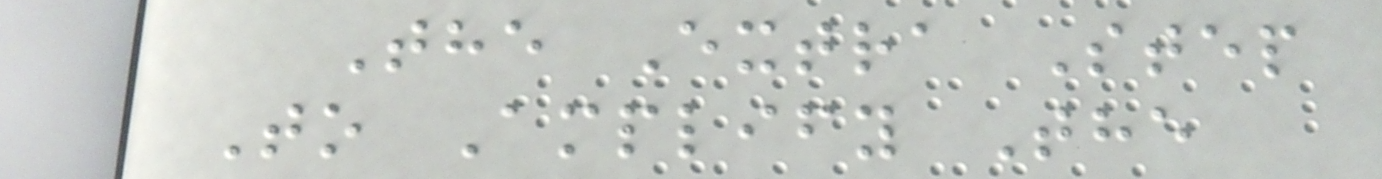The Extra Step
To Amplify The
